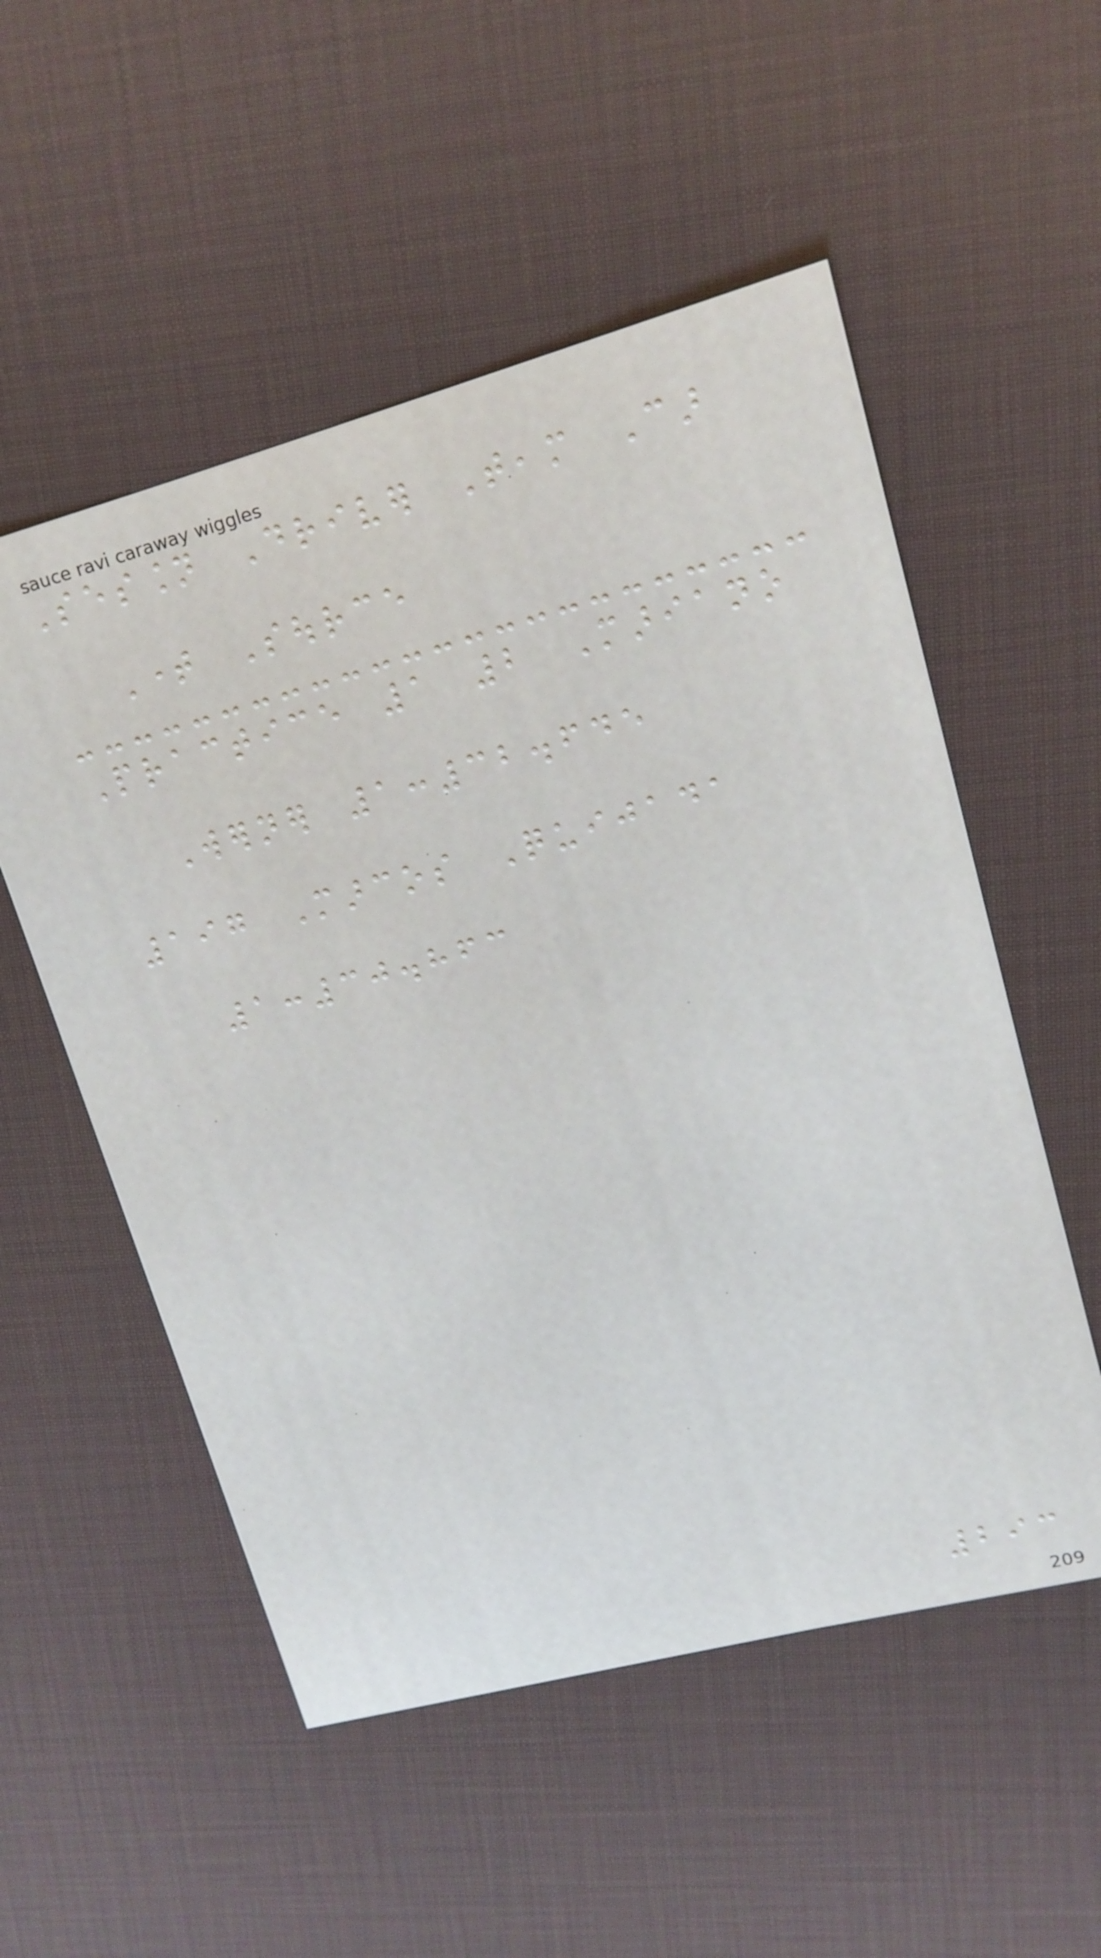Session Driver Team Car
Time Source
Practice 1 2 Mariano
Werner 1:32.645
197 Marcos Quijada
1:30.863
293
